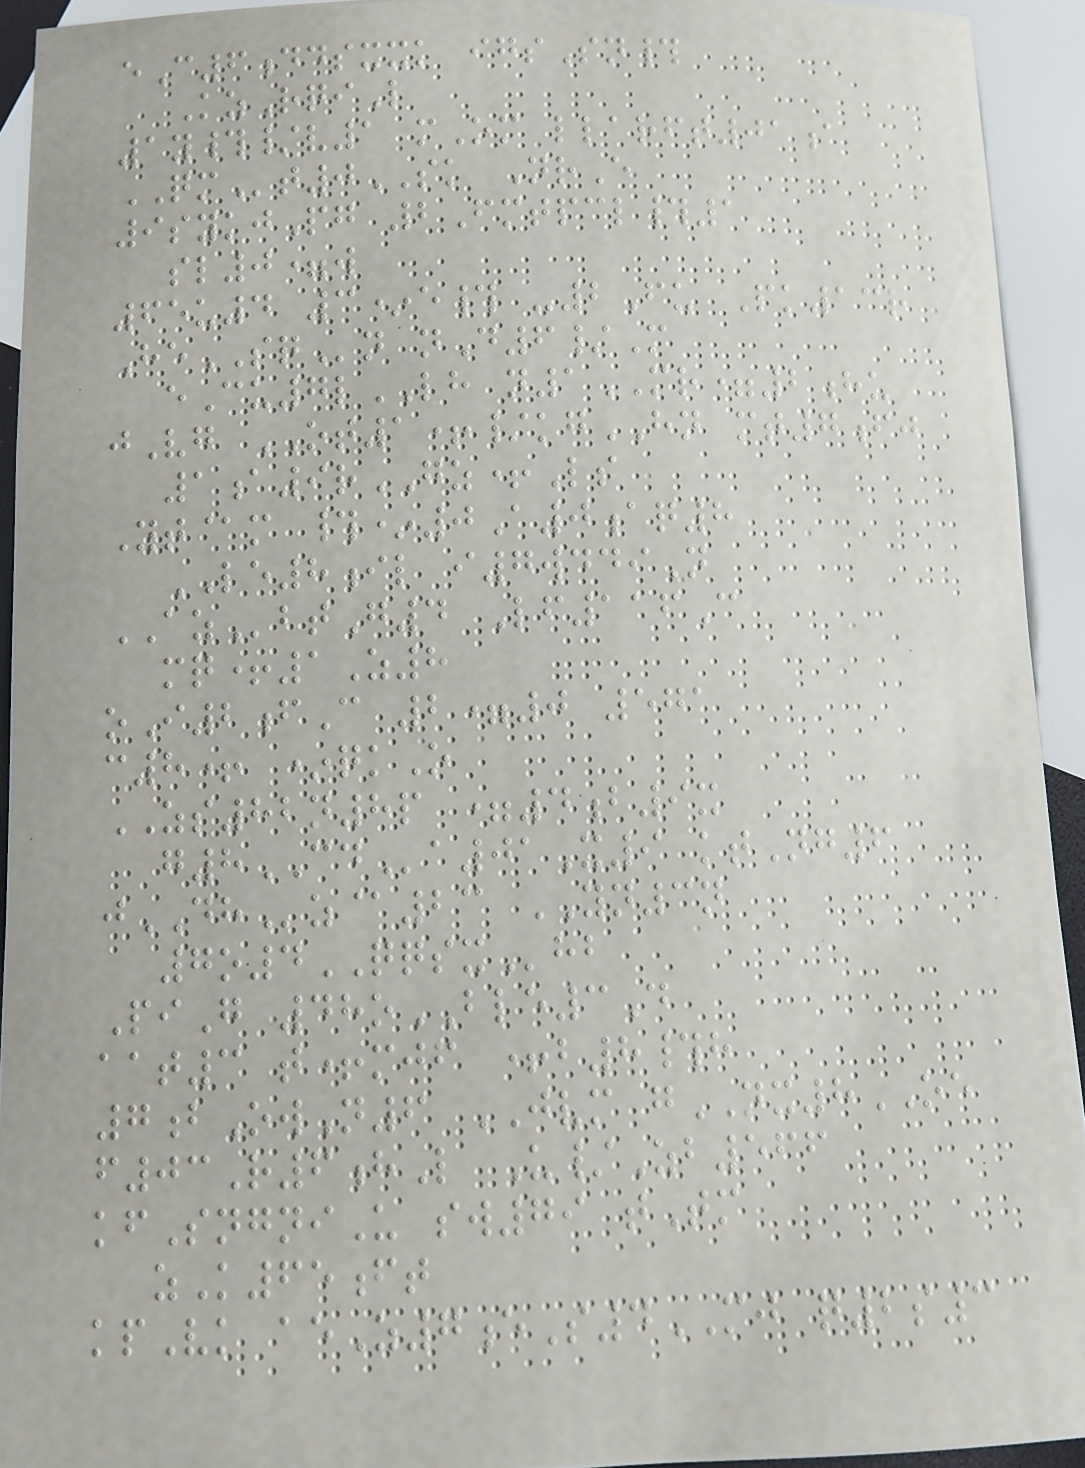eC6ddsxxk igsSn#
KzRqiL
1y#/v1 mOm llarft01a
QMt0SK NrE
9sykjPg 2Fmtpcl#1
sl0=w
65u4 3*e# -2Fu Pk13r
HeSQn nD6/M
eCu7lLH n1MR=2hu
jVg OT1+/kgHN mt7fj
1a9rGZ+Ls
Yt@m #*0A0aq8
LE8il i7wddiN
AZbtG4 Lf116C
mq+1Z8
oI2fC 2=0 571
c8+ *qkO
ZS82n8p =4b9x
g8CDa01X9 ktNg6
jDHz@23 YN3n
7o4QQSXhb
PiG 48oBLE3D
aat3 t+mjf +b8#h
7bOwN6 JVM gNX8OE
f03R6hL U/Zb566
kfSngniU sw79 tTm
zK65ft
kpVk aeZ7eS4MJ q2s3
